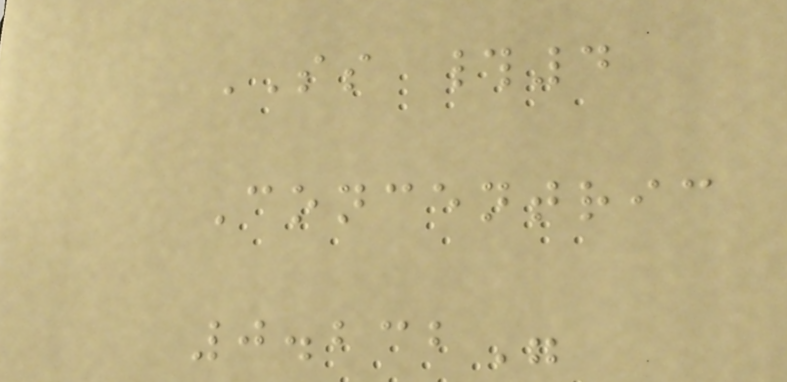SS #4
Concentric
0.232"
